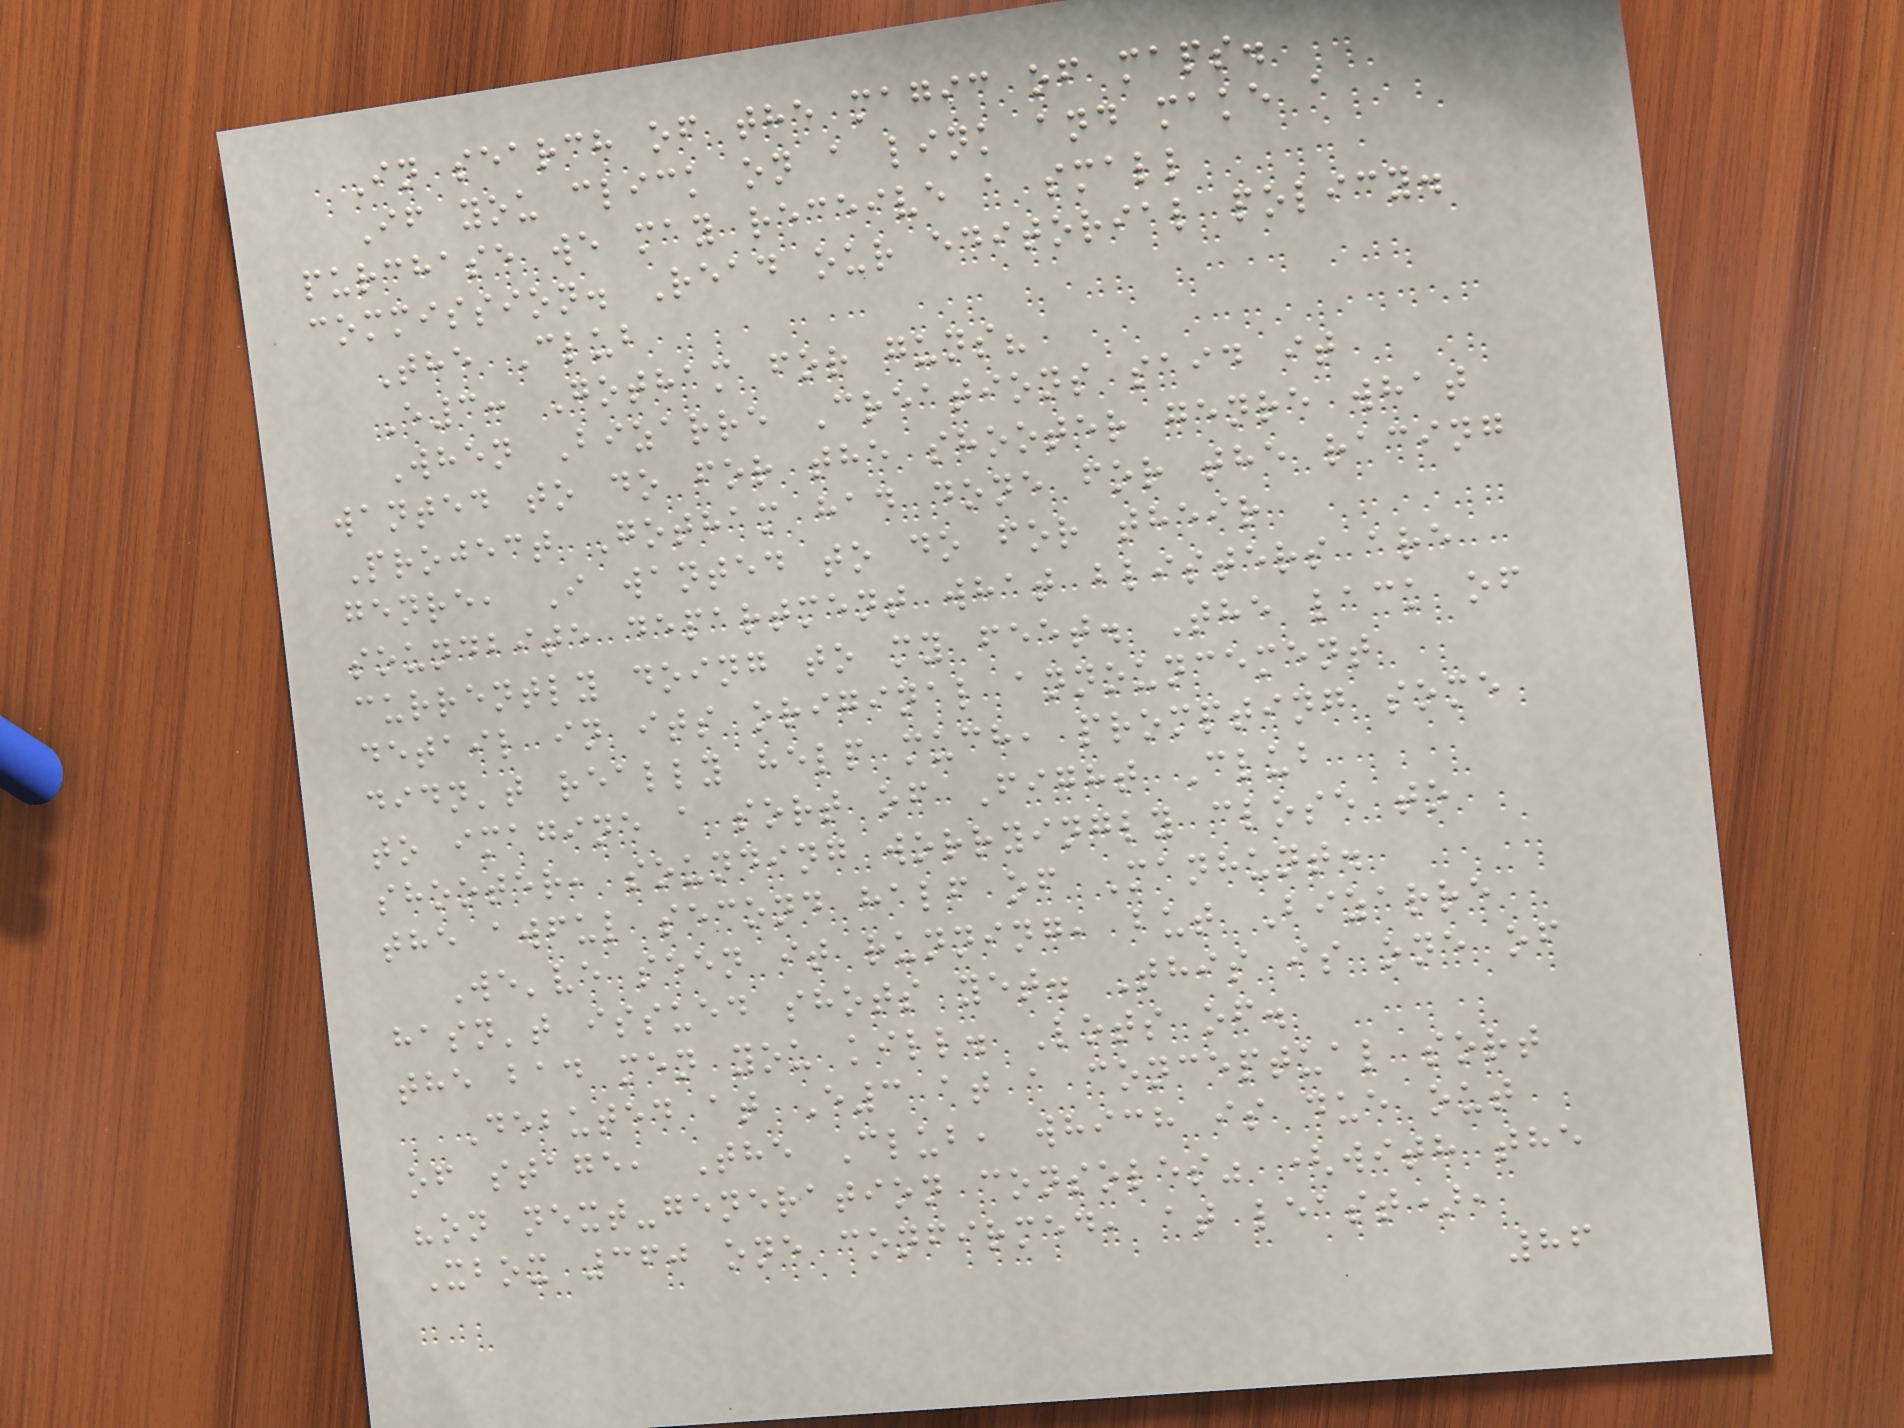In search of the magic of maps.
If you click on a link and make a
purchase we may receive a small
commission. Read our editorial policy.
The Club
E3: Gotham for guns?
When Bizarre Creations said it
wanted to do for the shooter genre what
Project Gotham had done for the racing
genre, I wanted to do for their
soundbite department what blisters are
currently doing to my feet. The lack of
detail in its original announcement
didn't really help much, prompting some
to imagine a sort of Fight Club
shooter, sounding worryingly close to
the awful second half of Manhunt.
We've seen it running, but Bizarre
hasn't issued shots yet. This is one of
the bad men you kill. Lots of.
Debuted at E3 at a conceptual sort
of stage, The Club, which is due out
"on next-generation consoles" (with the
Xbox 360 one confirmed, at least),
86
